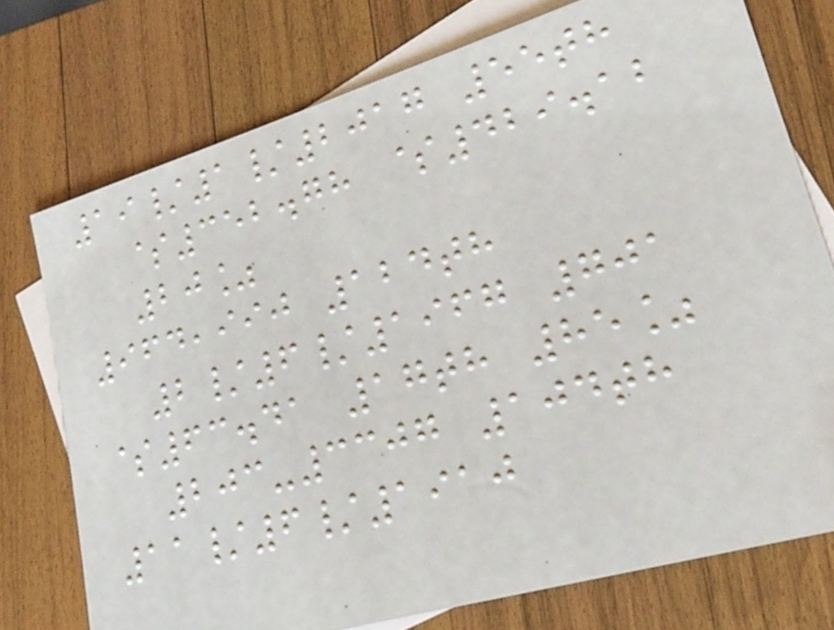19/1/2017 55th
$352.78 $429.12
20%
964,990 124th
2/6/1967 701
$63.41 17th 85%
203-3307 104th
11/6/1910
